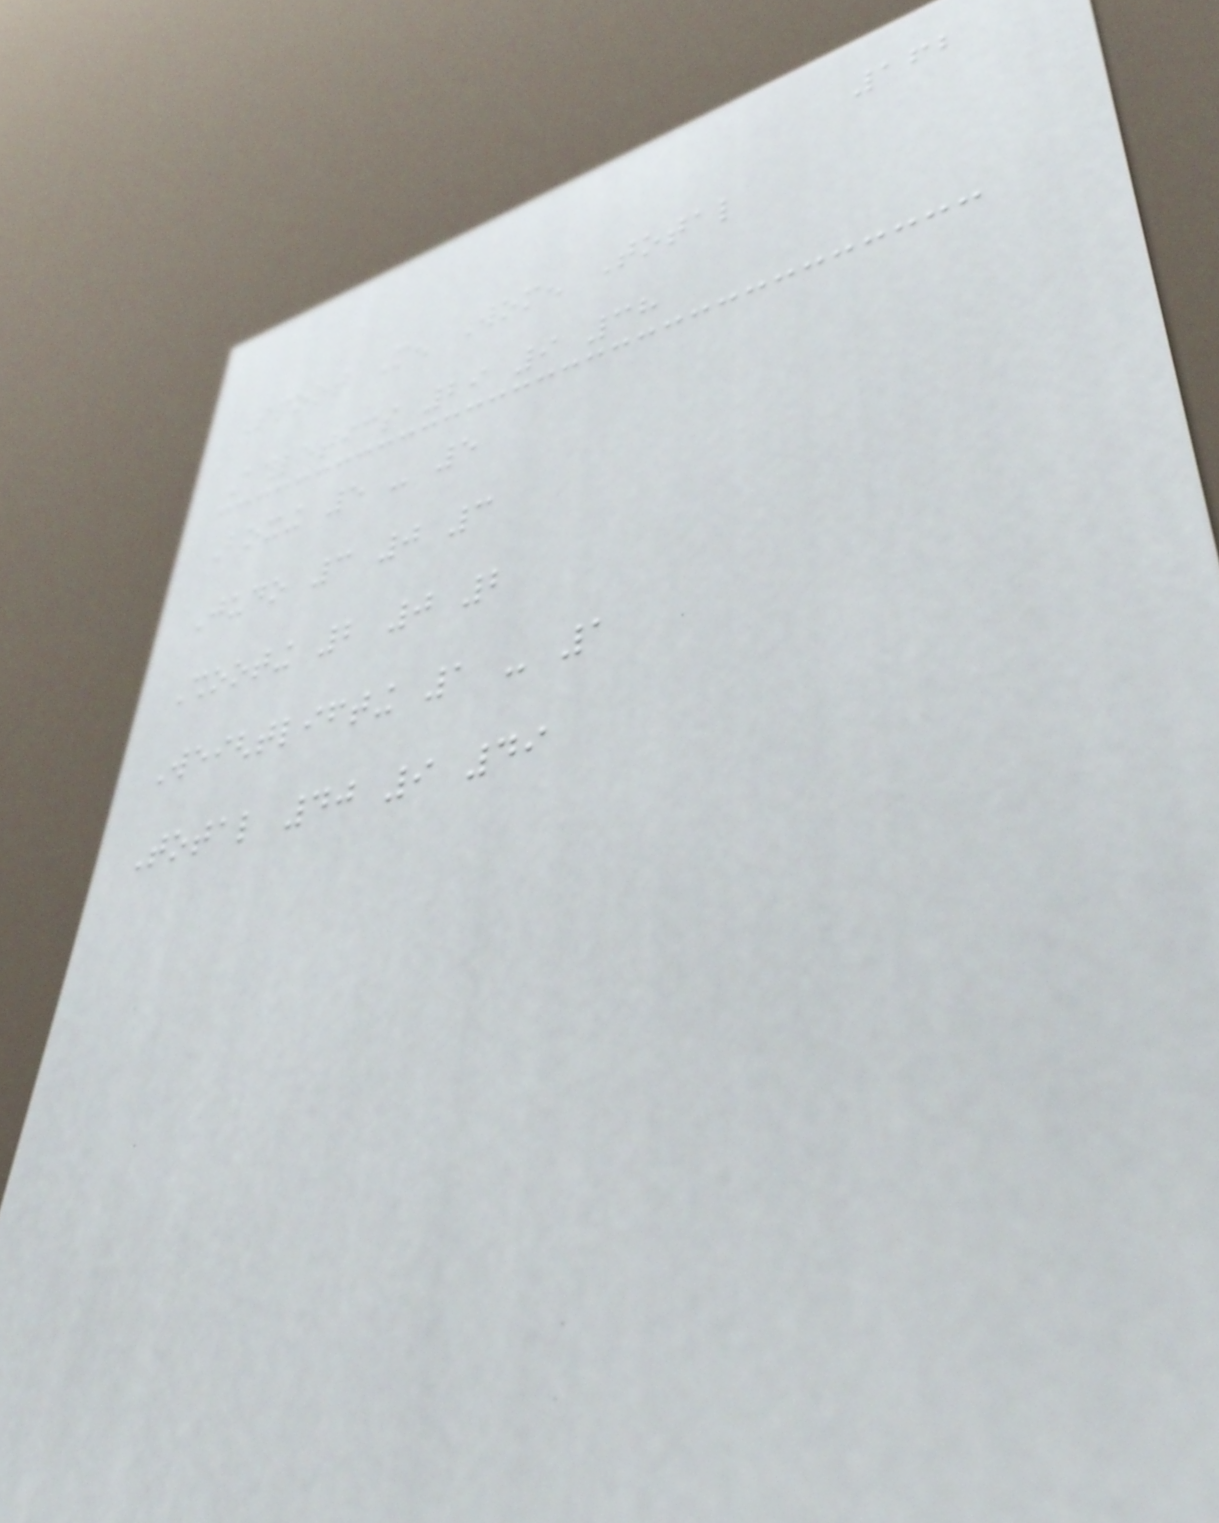162
Sport Men Women Total
Athletics 29 9 38
Boxing 5 - 5
Judo 3 0 3
Shooting 2 0 2
Weightlifting 1 - 1
Total 40 9 49
